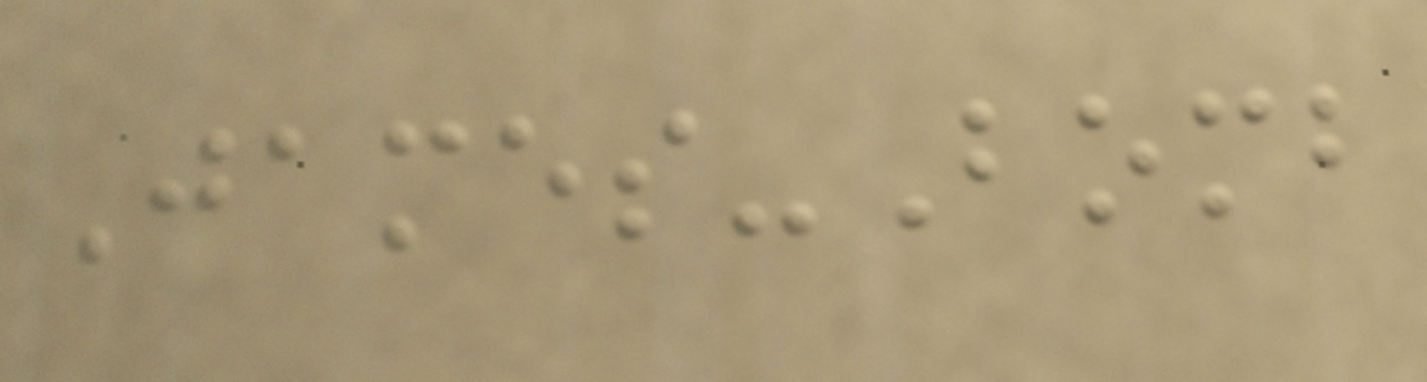James-Bomb
